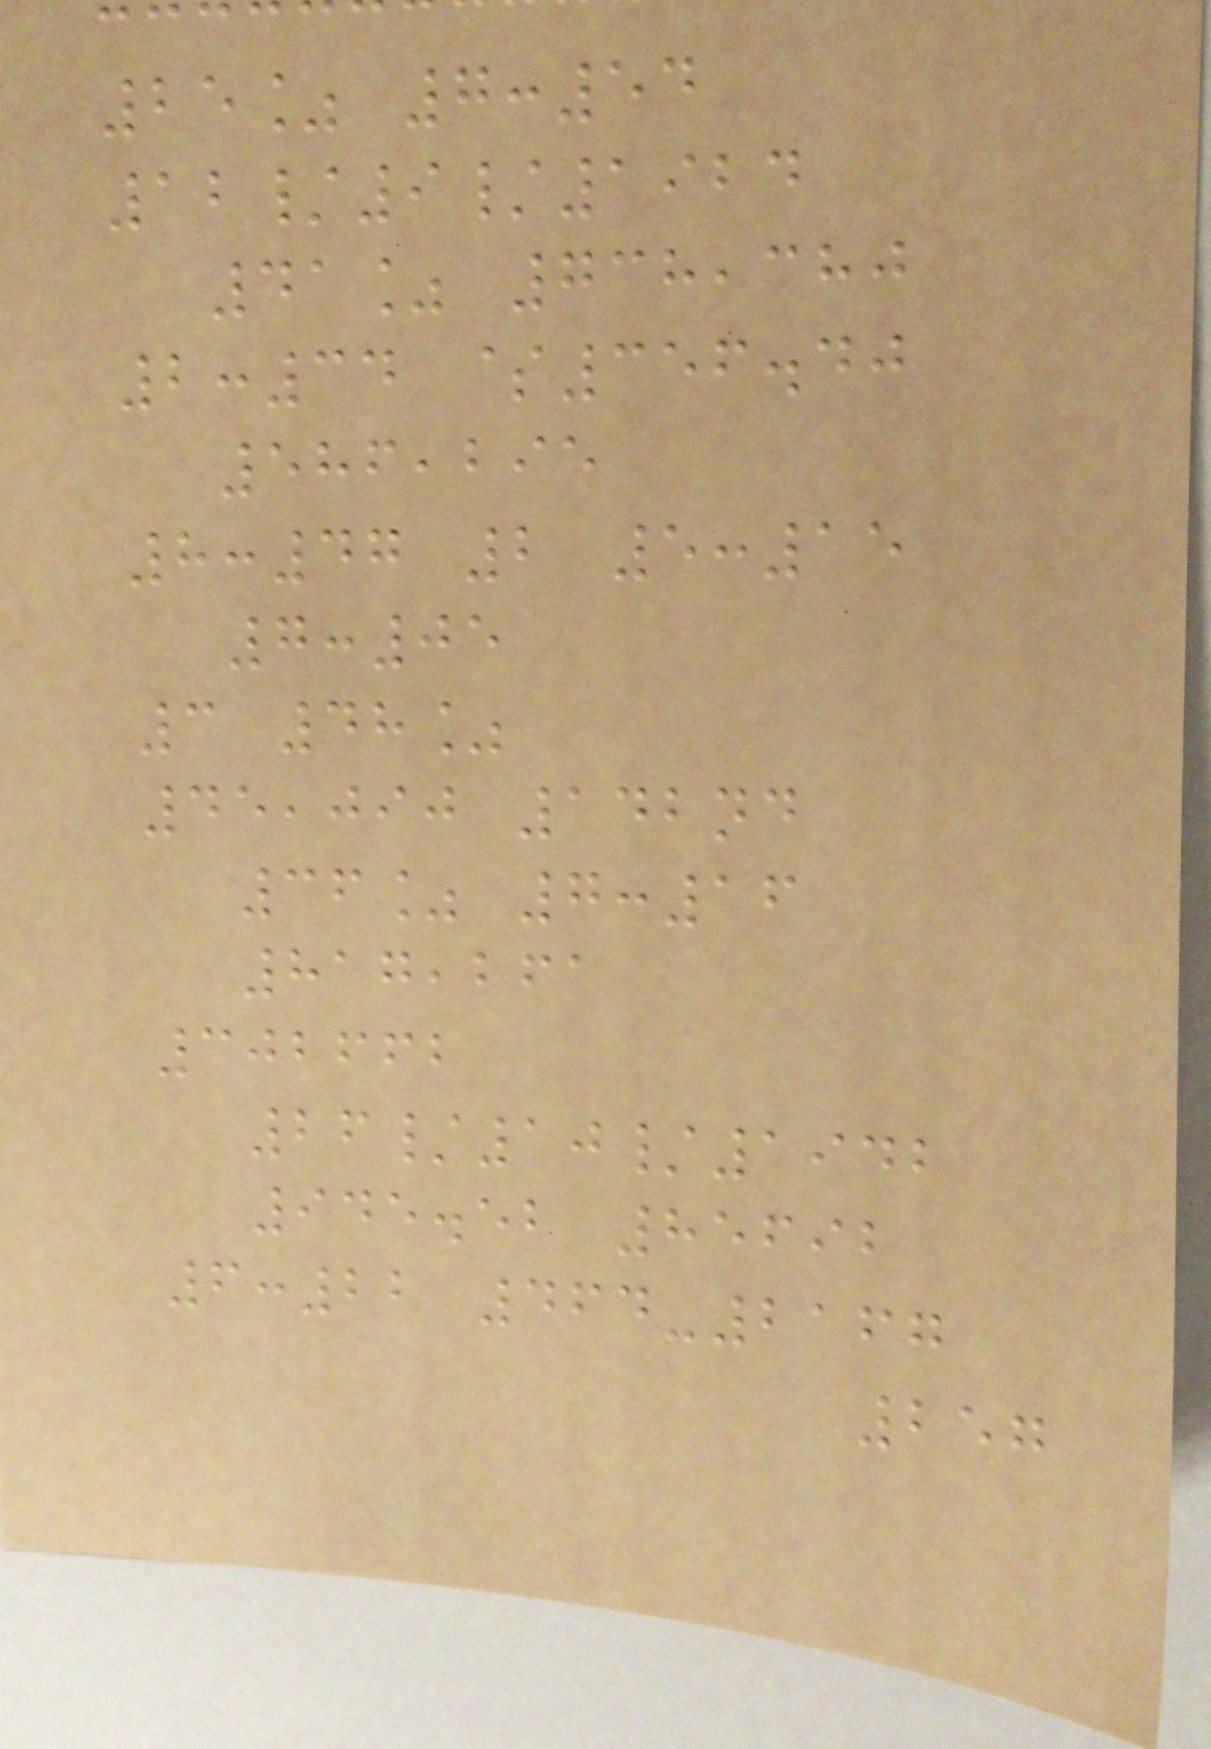25% 7:54
12/9/1924
41% 738,380
2:34 $356.40
586,295
8:47 2 5:15
7:05
3 48%
45,090 142nd
36% 7:16
817,261
302662
26/10/1942
945.52 85692
6:22 464-2167
257
